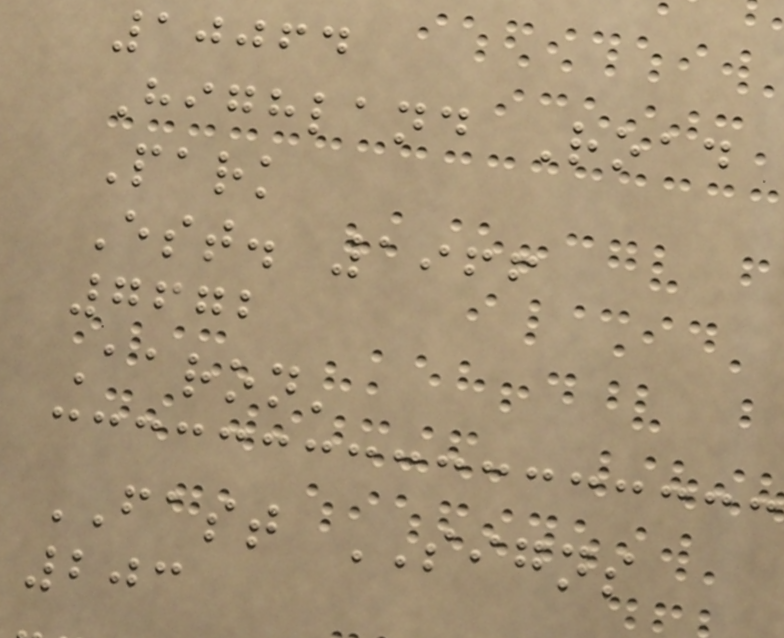10064
Highland Road
Park
Est. 1966
7672
Aaron'
FAST SIGNS
203
